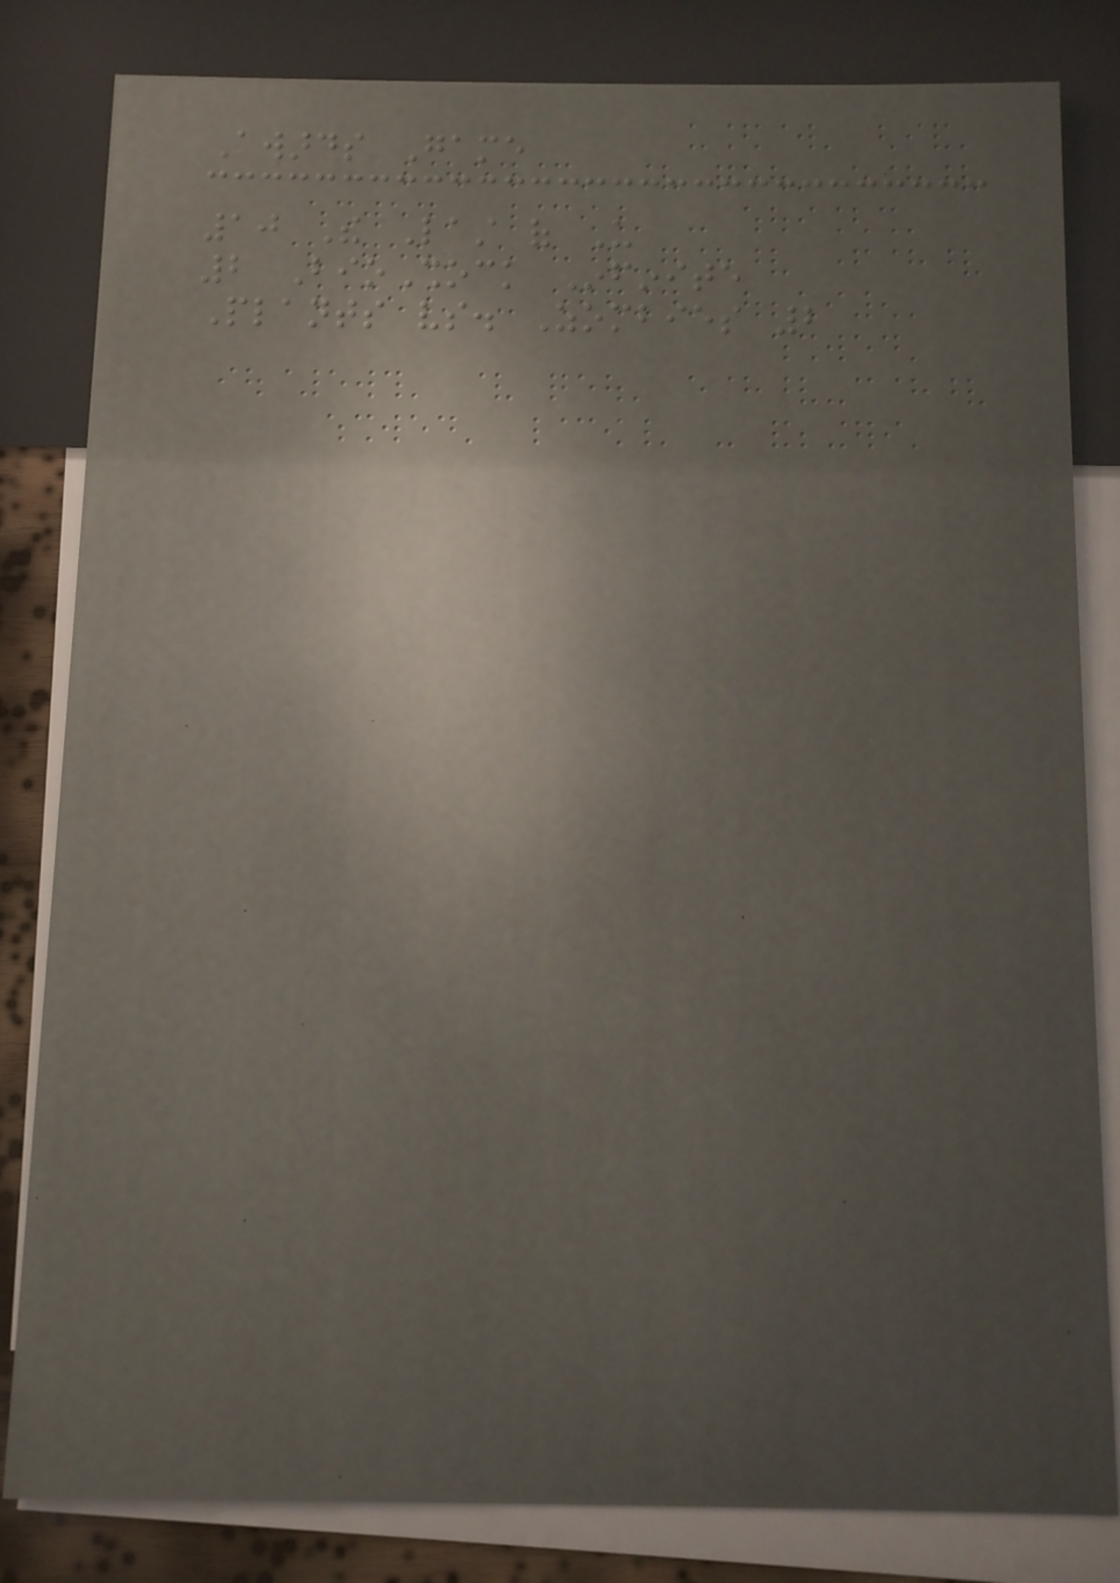Awards Game
10 The Last of Us
2 BioShock Infinite
Plants vs. Zombies 2
